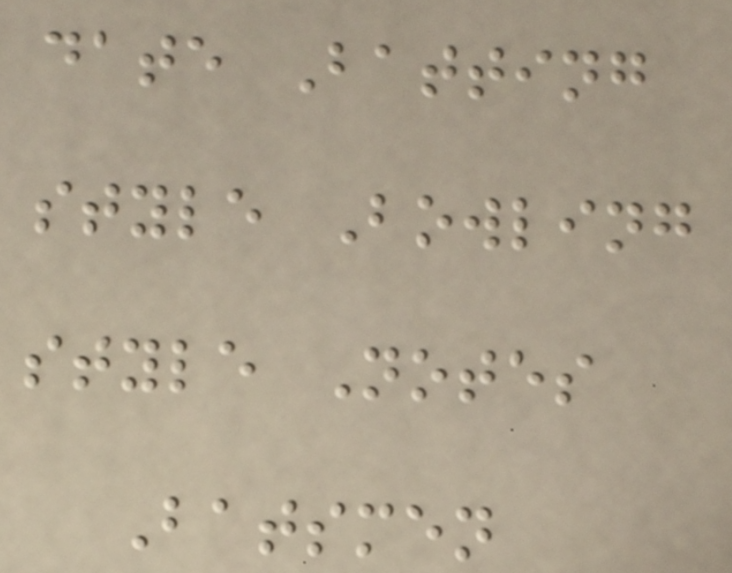date Batting
style Bowling
style Notes
Batsmen
